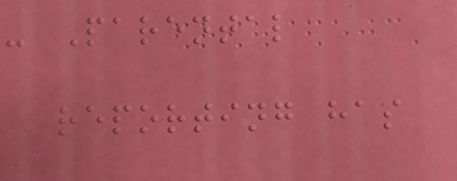- Parental
reporting has
